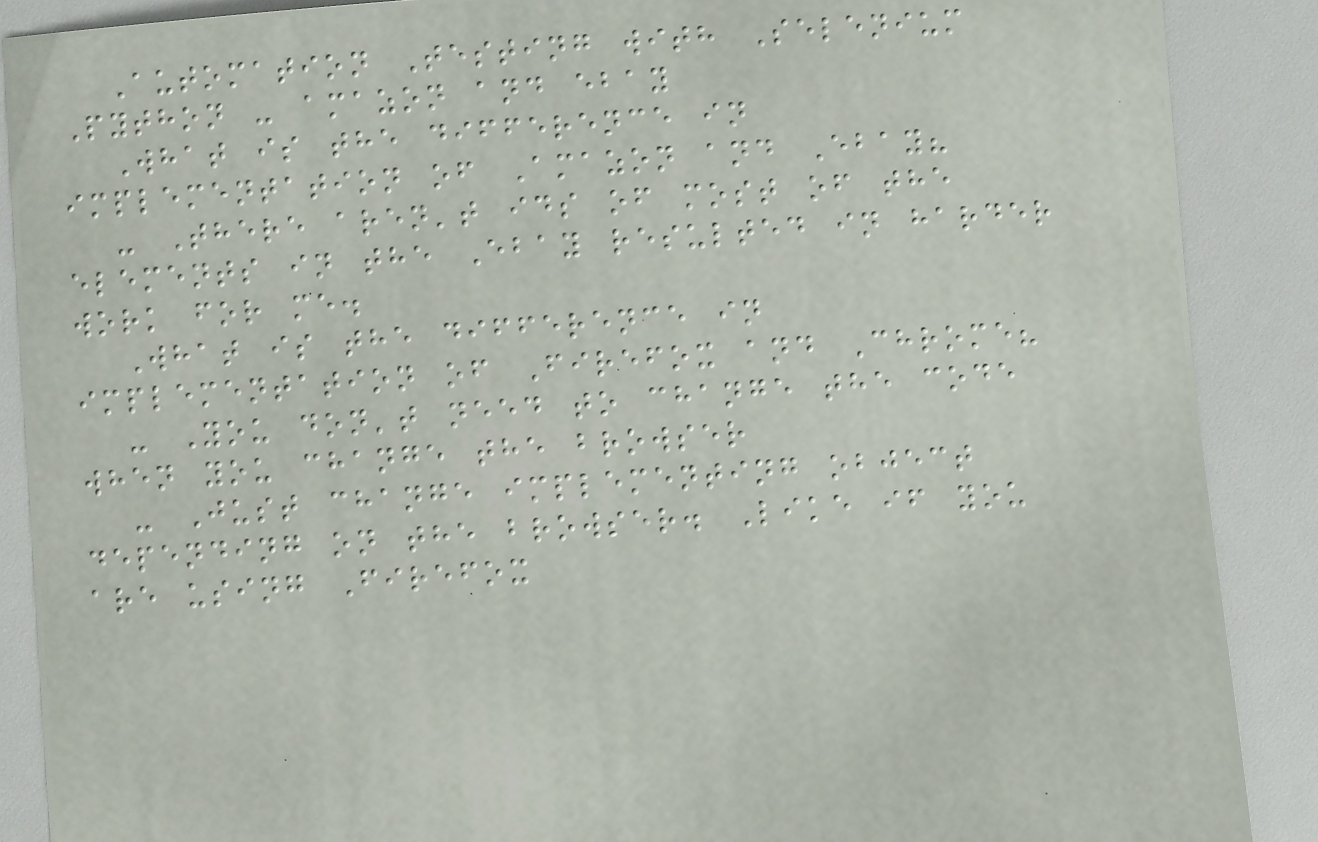Automation Testing with Selenium
Python - amazon and ebay
What is the difference in
implementation of Amazon and Ebay?
- There aren't ids of most of the
elements in the Ebay resulted in harder
work for me.
What is the difference in
implementation of Firefox and Chrome?
- You don't need to change the code
when you change the browser
- Just change implementing object
depending on the browser. Like if you
are using Firefox
